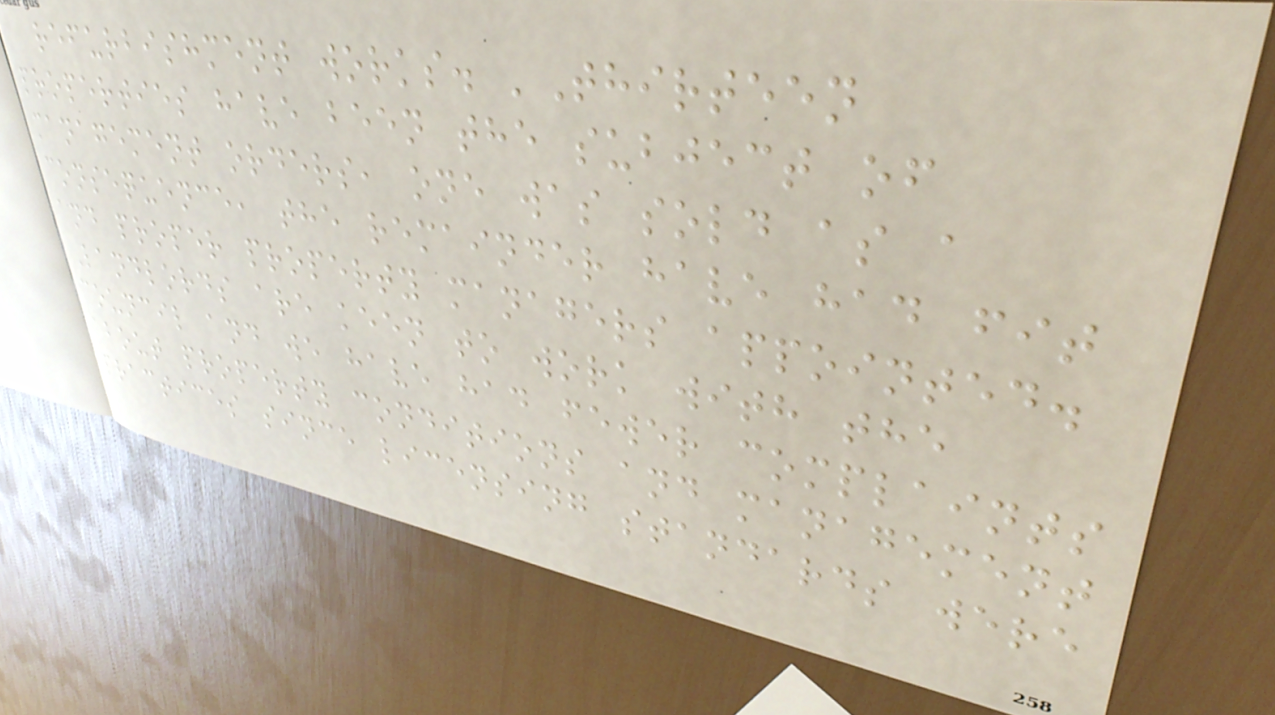refurbishment works. 'Thirteen
properties have been the subject of
management orders, one was sold as a
consequence, the remainder have had fit
and proper property managers appointed.
Landlords are keen to work with the
council and we have had fewer complaints
about property conditions and management
practices since licensing standards were
